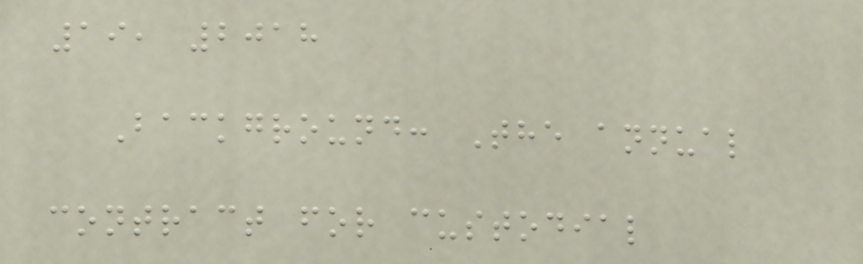19, 2018
Background: The annual
contract for custodial
